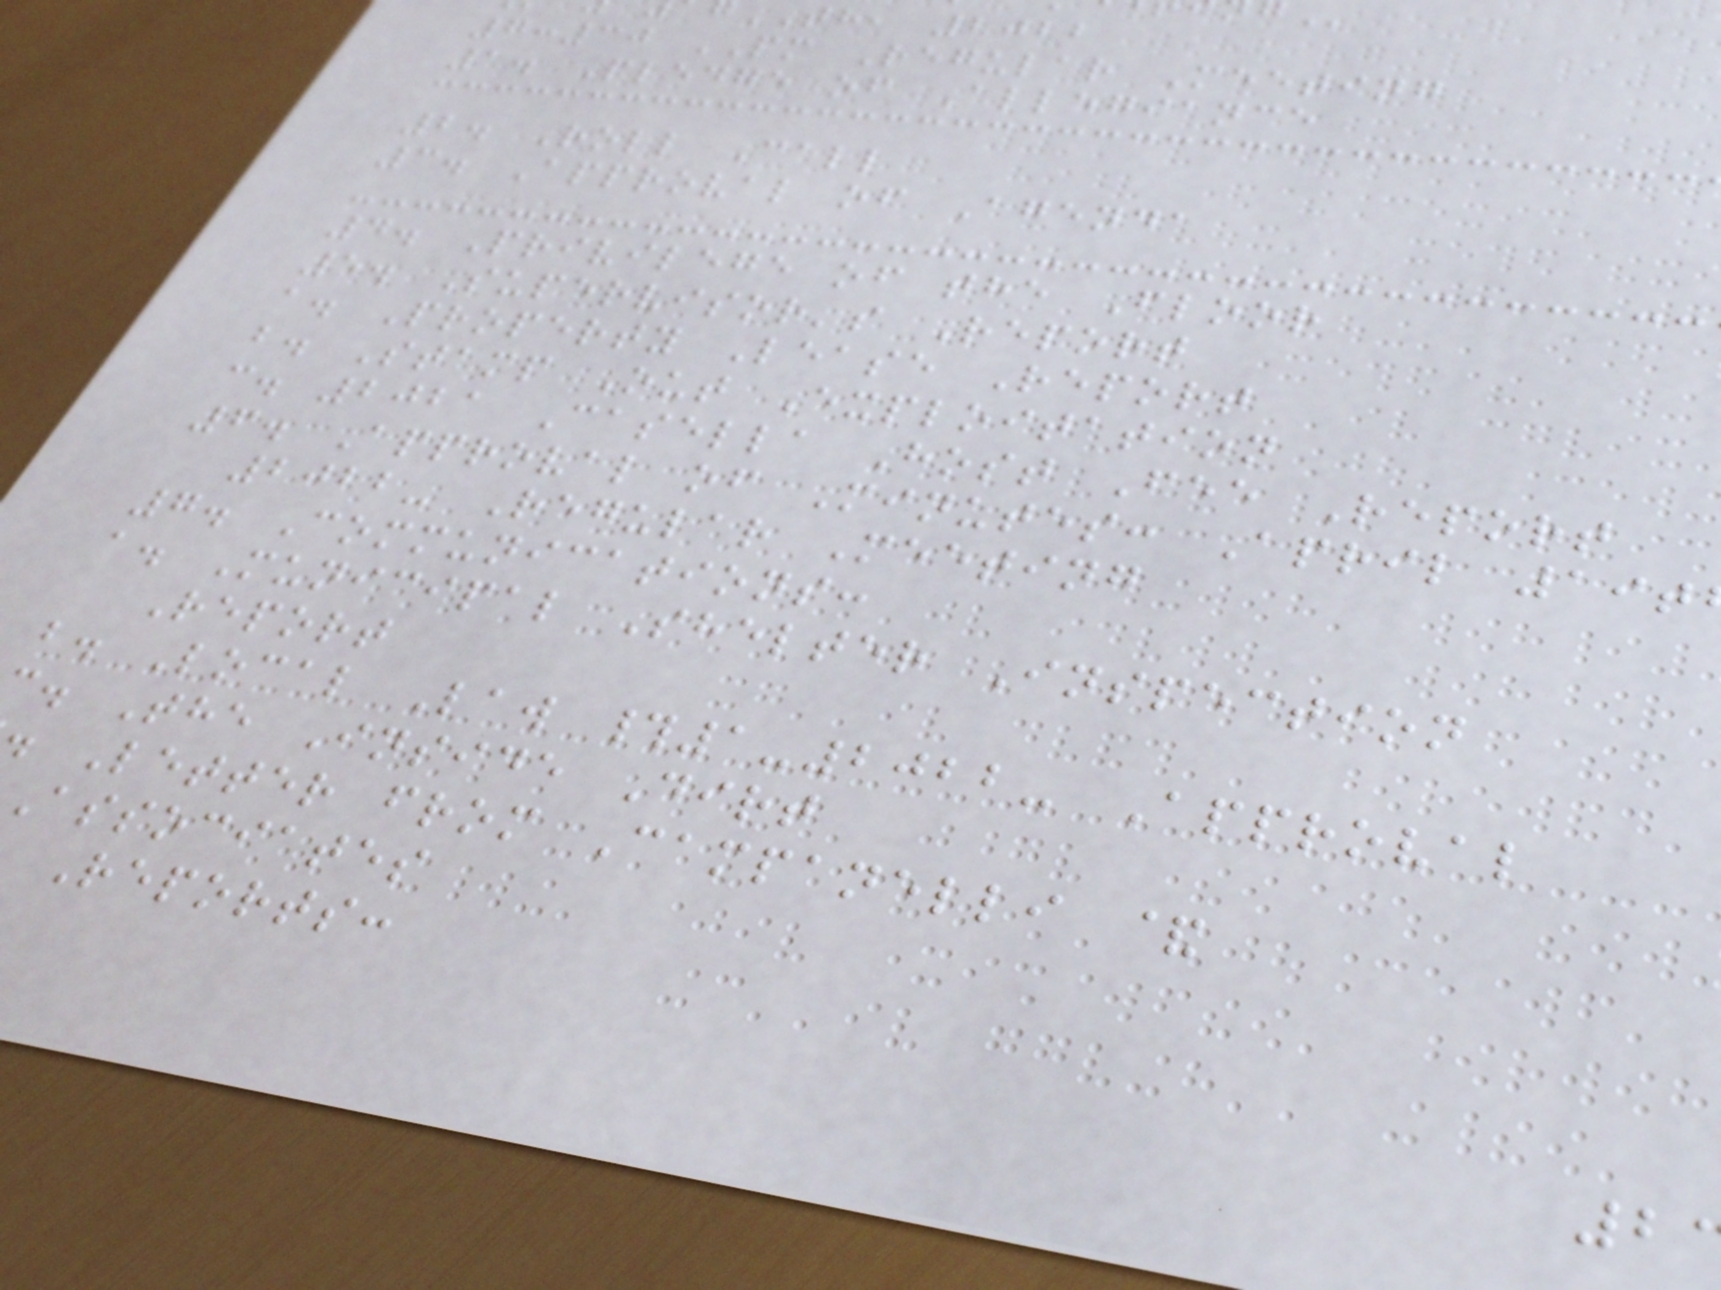TH, 2022
7:30 PM Regular Meeting
1. Pledge of Allegiance
2. Roll Call
3. Approval of Agenda
4. Privilege of the Floor
5. Supervisor's Report
a. Property Lease Report
b. Stamp Out Exploitation
c. 2021 Casella Host Fee Report
6. Approval of Minutes: April 19t
2022- Regular Meeting
7. Communications:
a. Municipal Shelter Inspection
Report
b. Local Law #1-2022- Approval
. The Inside Dirt
. Letter from Campanelli &
Associates
Reports:
